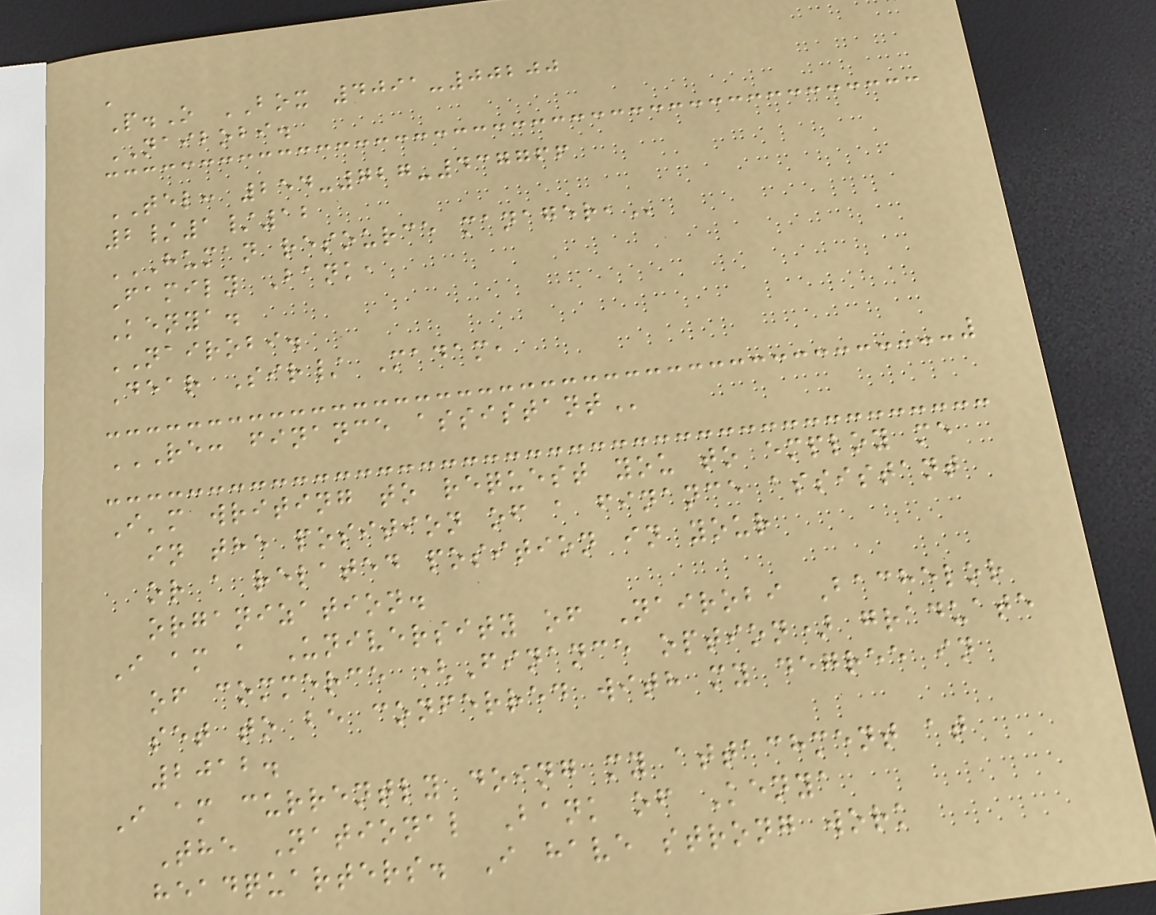'
P.O BOX 4091-00200
NAIBOBI.
TEL: 254-727-437766
2/1/12
HUMAN RESOURCE MANAGER,
Family Bank,
Kenya.
NAIROBI.
Dear Sir/ Madam,
RE: FINANCE ASSISTANT
I'm writing to request you to employ me
in the position of a finance assistant
or a related position in your
organization.
I am a University of Nairobi Bachelor
of commerce (Finance option) graduate
set to be conferred with my degree in
2012.
I am currently doing my attachment at
The National Bank of Kenya
headquarters. I have strong work
